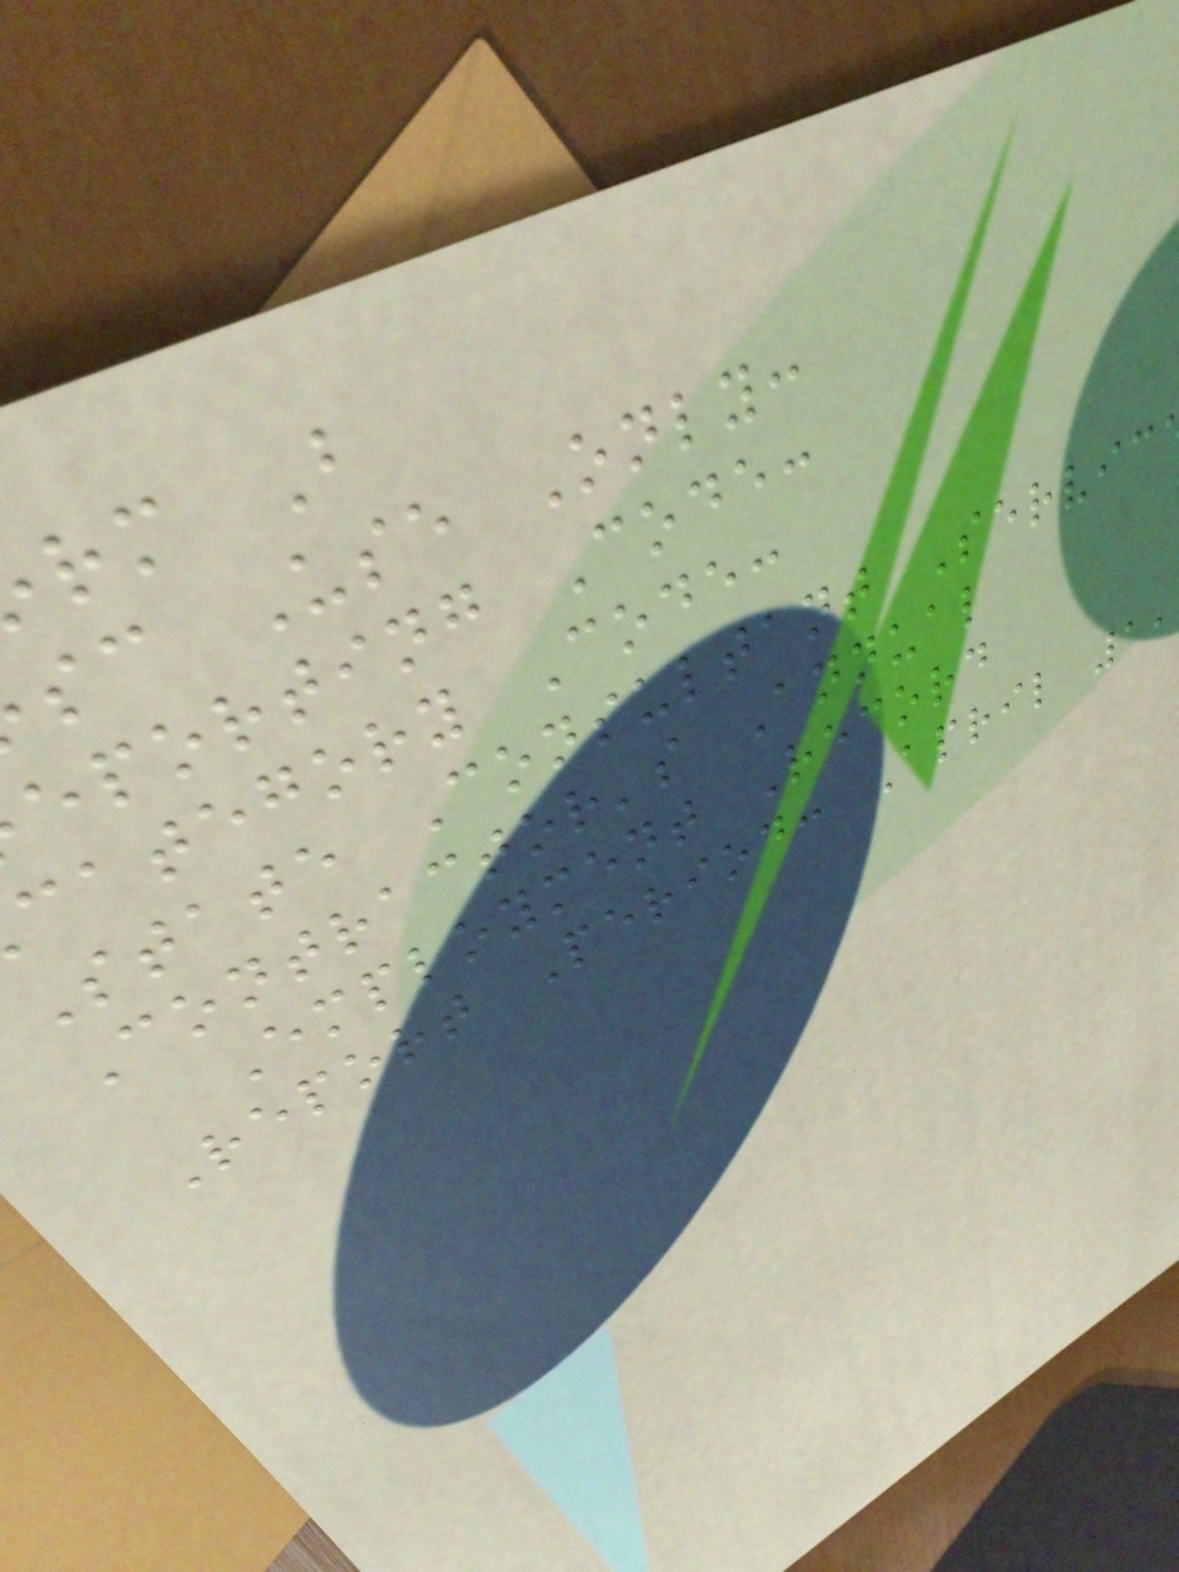rm B
sc Use Only:
eporting Code:
category Code:
State Consultant Servic
Contractor's Annual
Employment Record
Report Period: April 1,
